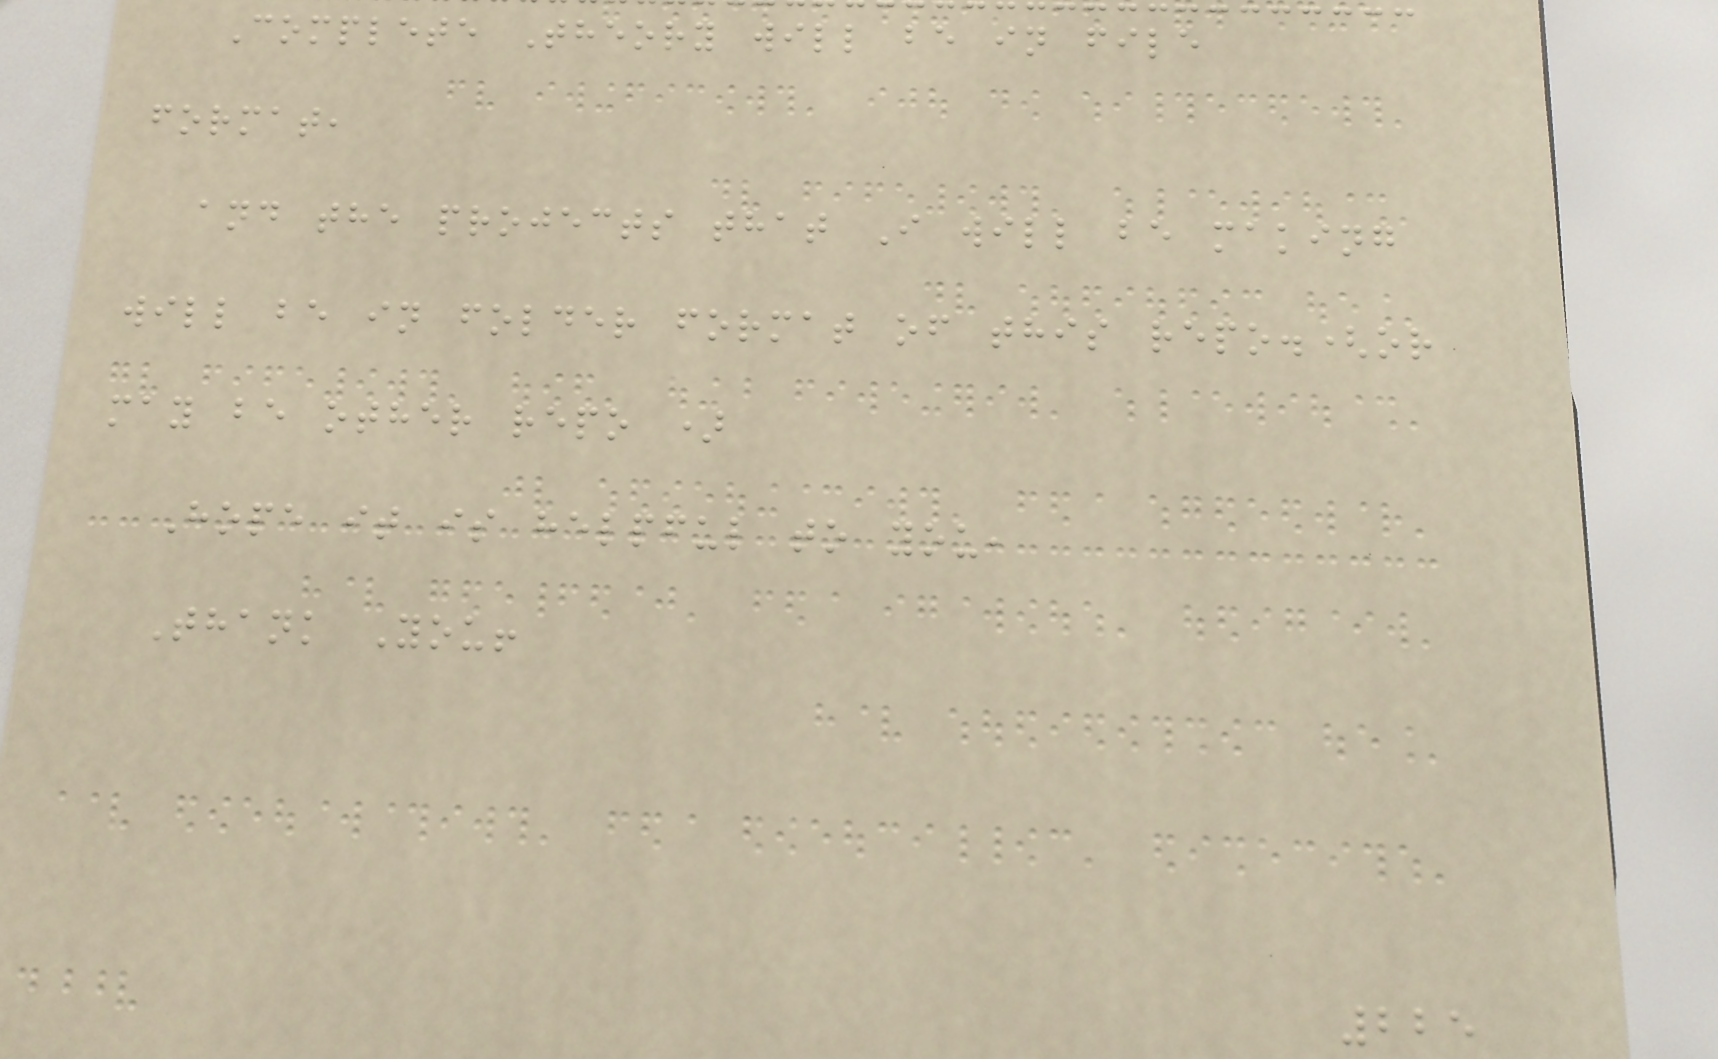Complete Theory will be in file
format,
and the projects that I will be making
will be in folder format of this repo.(or
may be other repo )
Hope it is helpful to you,
Thank You!
225
